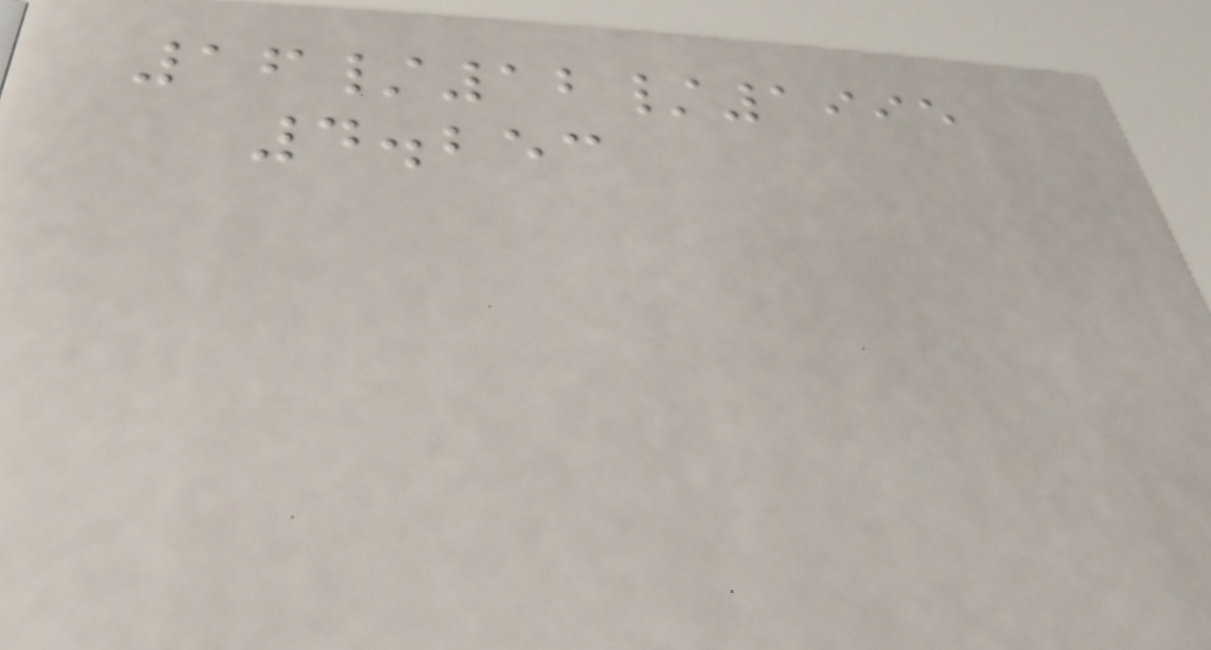16/12/1995
4.253
